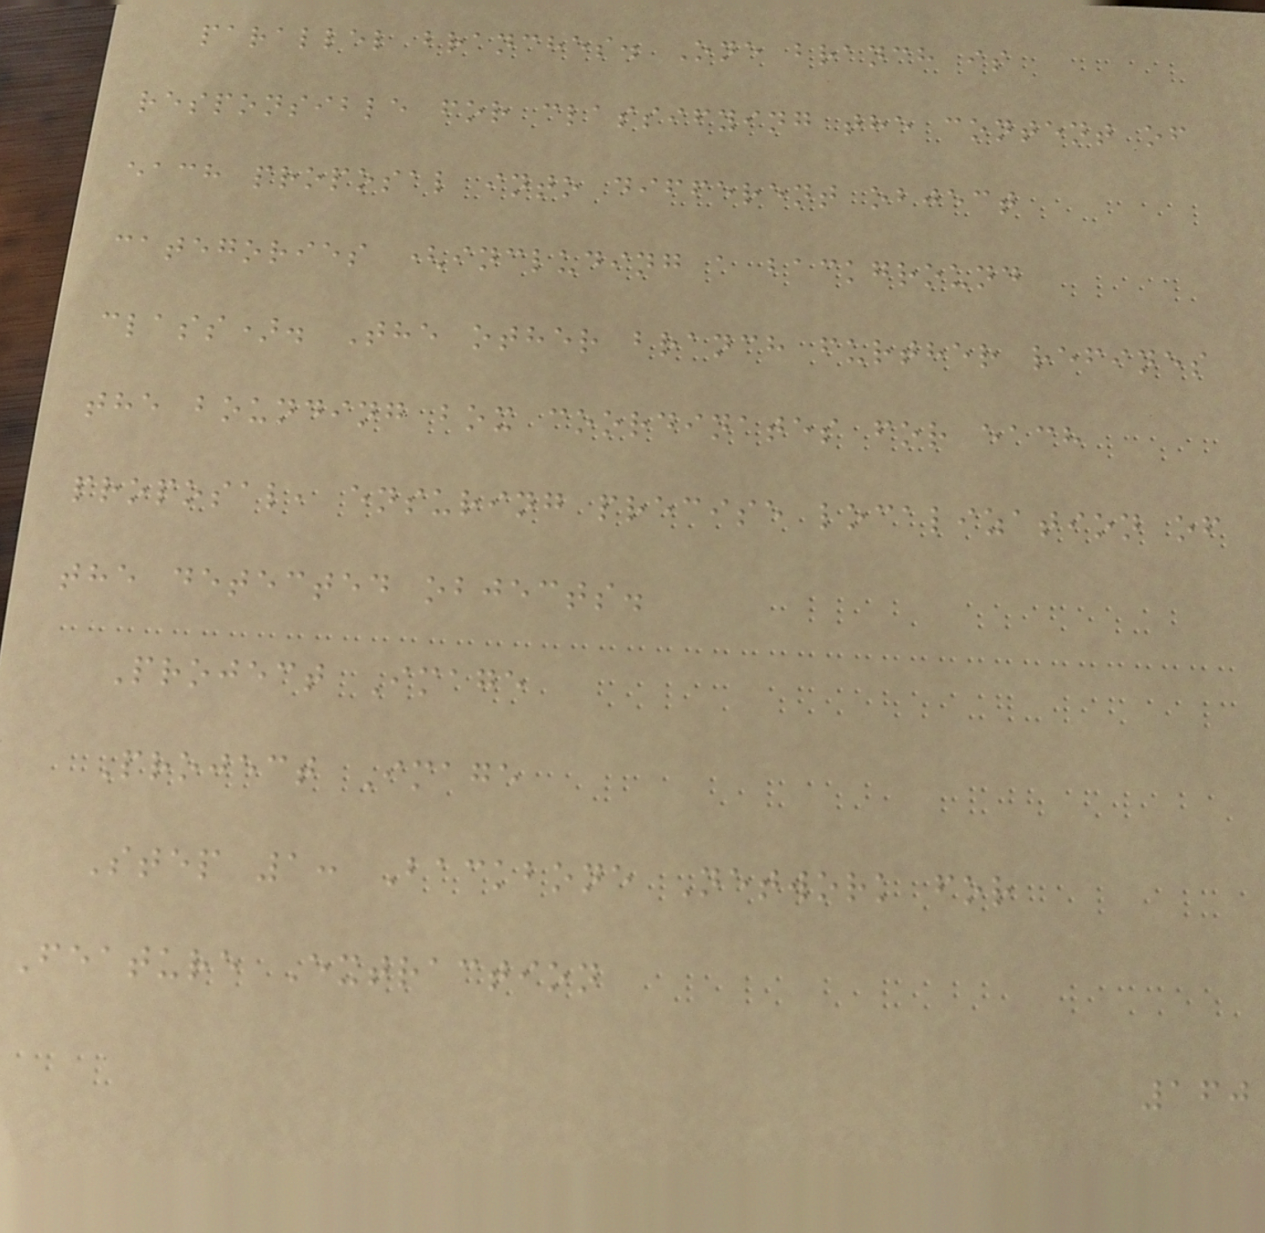parallel branches. One branch is
responsible for classifying the content of
each proposal into different object
categories (including a background
class). The other branch further refines
the bounding box coordinates for each
proposal, ensuring precise localization of
the detected objects.
Project Image
Project Image
Step 1: Backbone Network for
Feature Extraction
160
